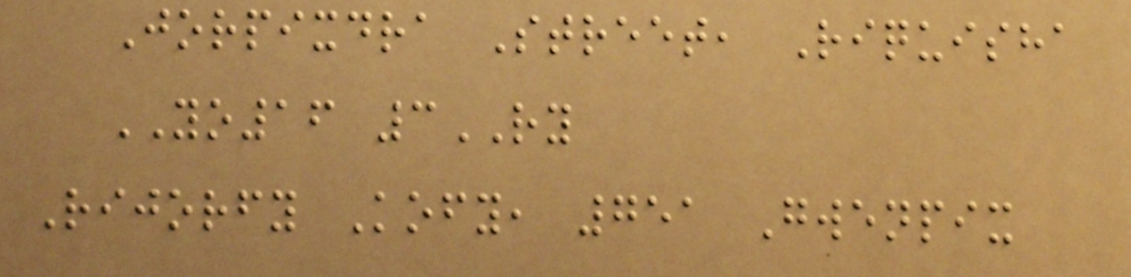Jorpixdra Street, Riquisha
YO16 3RY
Rijorfy Kofy, 751 Gwenpix
